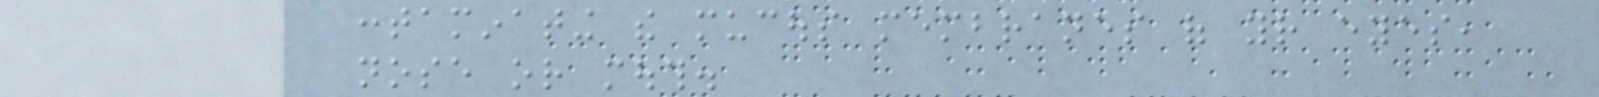contaminating the mucous membranes of your eyes,
nose or mouth.
